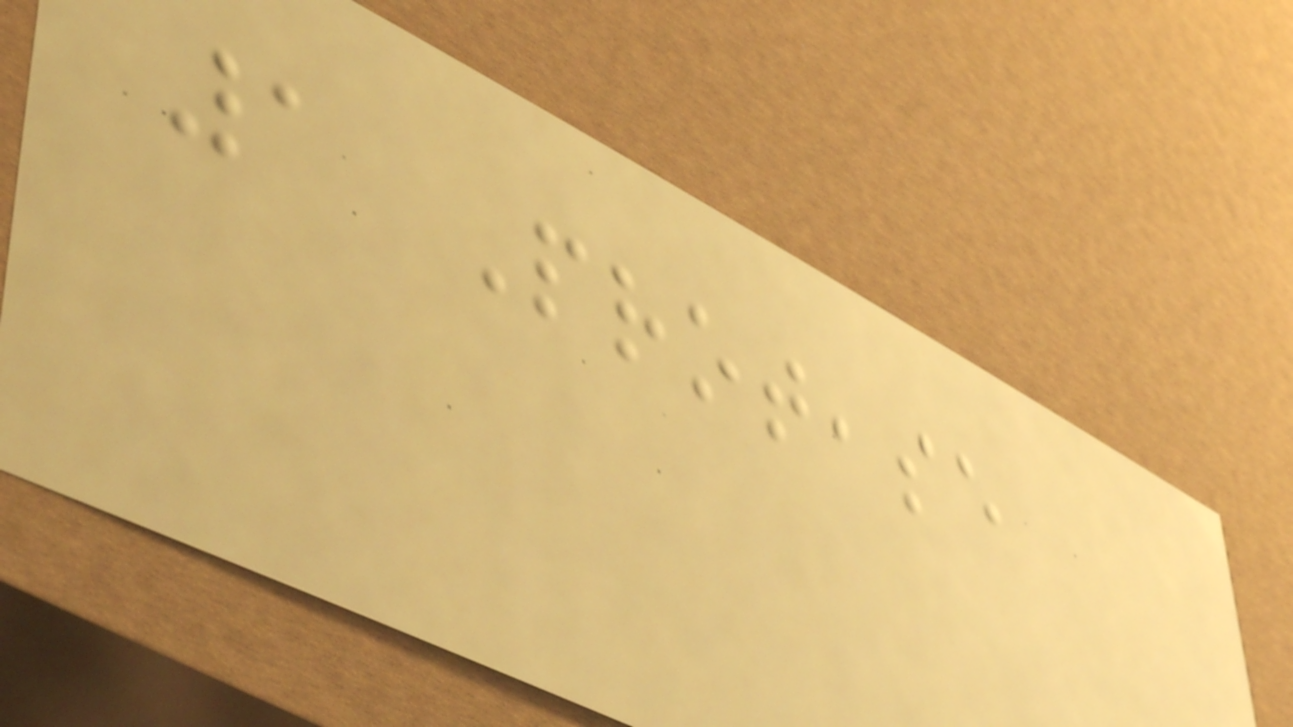1 Protease
